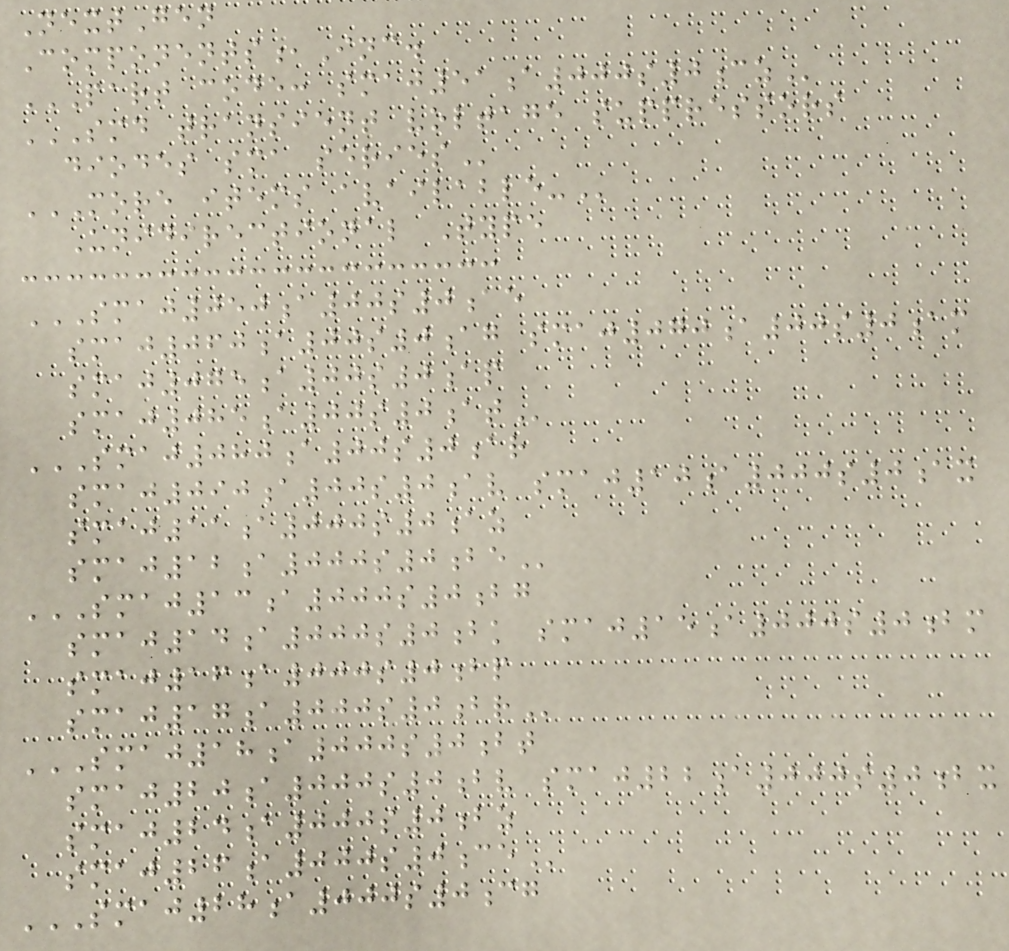NextGen
Components,Inc.
PART CODE: SMAJ51A000S0CZ
SMD TRANSIENT VOLTAGE SUPPRESSORS
DIODES SMA SERIES
MORE ITEMS AVAILABLE-
Unidirectional Type
SMAJ050A00S0AE
SMAJ060A00S0AG SMAJ070A00S0AM
SMAJ075A00S0AP
SMAJ085A00S0AT
SMAJ080A00S0AR
SMAJ090A00S0AV SMAJ10A000S0AX
SMAJ11A000S0AZ
SMAJ12A000S0BE
SMAJ13A000S0BG
SMAJ14A000S0BK SMAJ15A000S0BM
SMAJ16A000S0BP
SMAJ17A000S0BR
SMAJ18A000S0BT
SMAJ20A000S0BV SMAJ22A000S0BX
SMAJ24A000S0BZ
SMAJ26A000S0CE
SMAJ28A000S0CG
